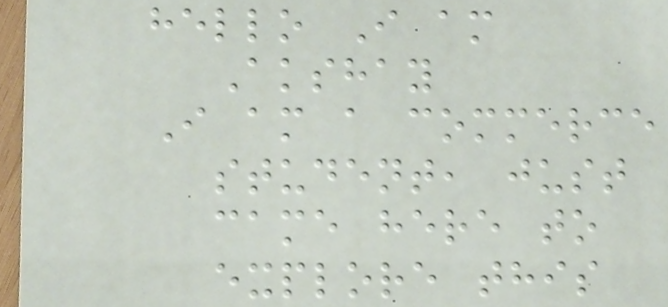hello I am
Akshay
I am a commerce
student, just
came here to
explore this
